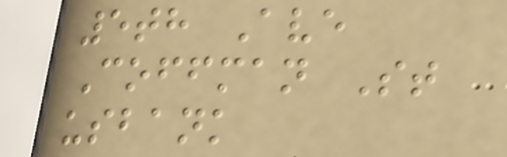5th Ave
Coffman St
usbank
